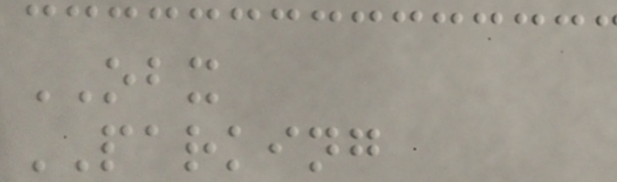OBX
PARKING
